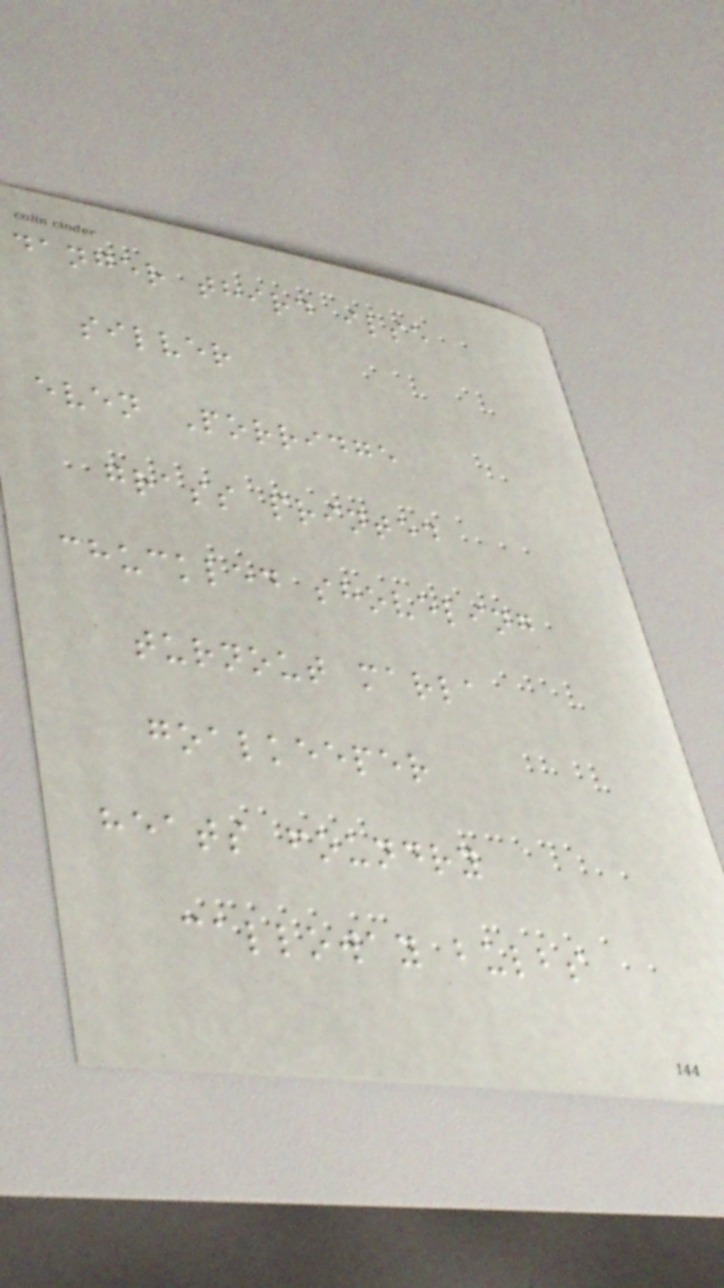danger third ilse
silver
even Porridge
grass printed
chuckled shoveling
turnout marla
goalkeeper
heats foundry
calloway bulbs
